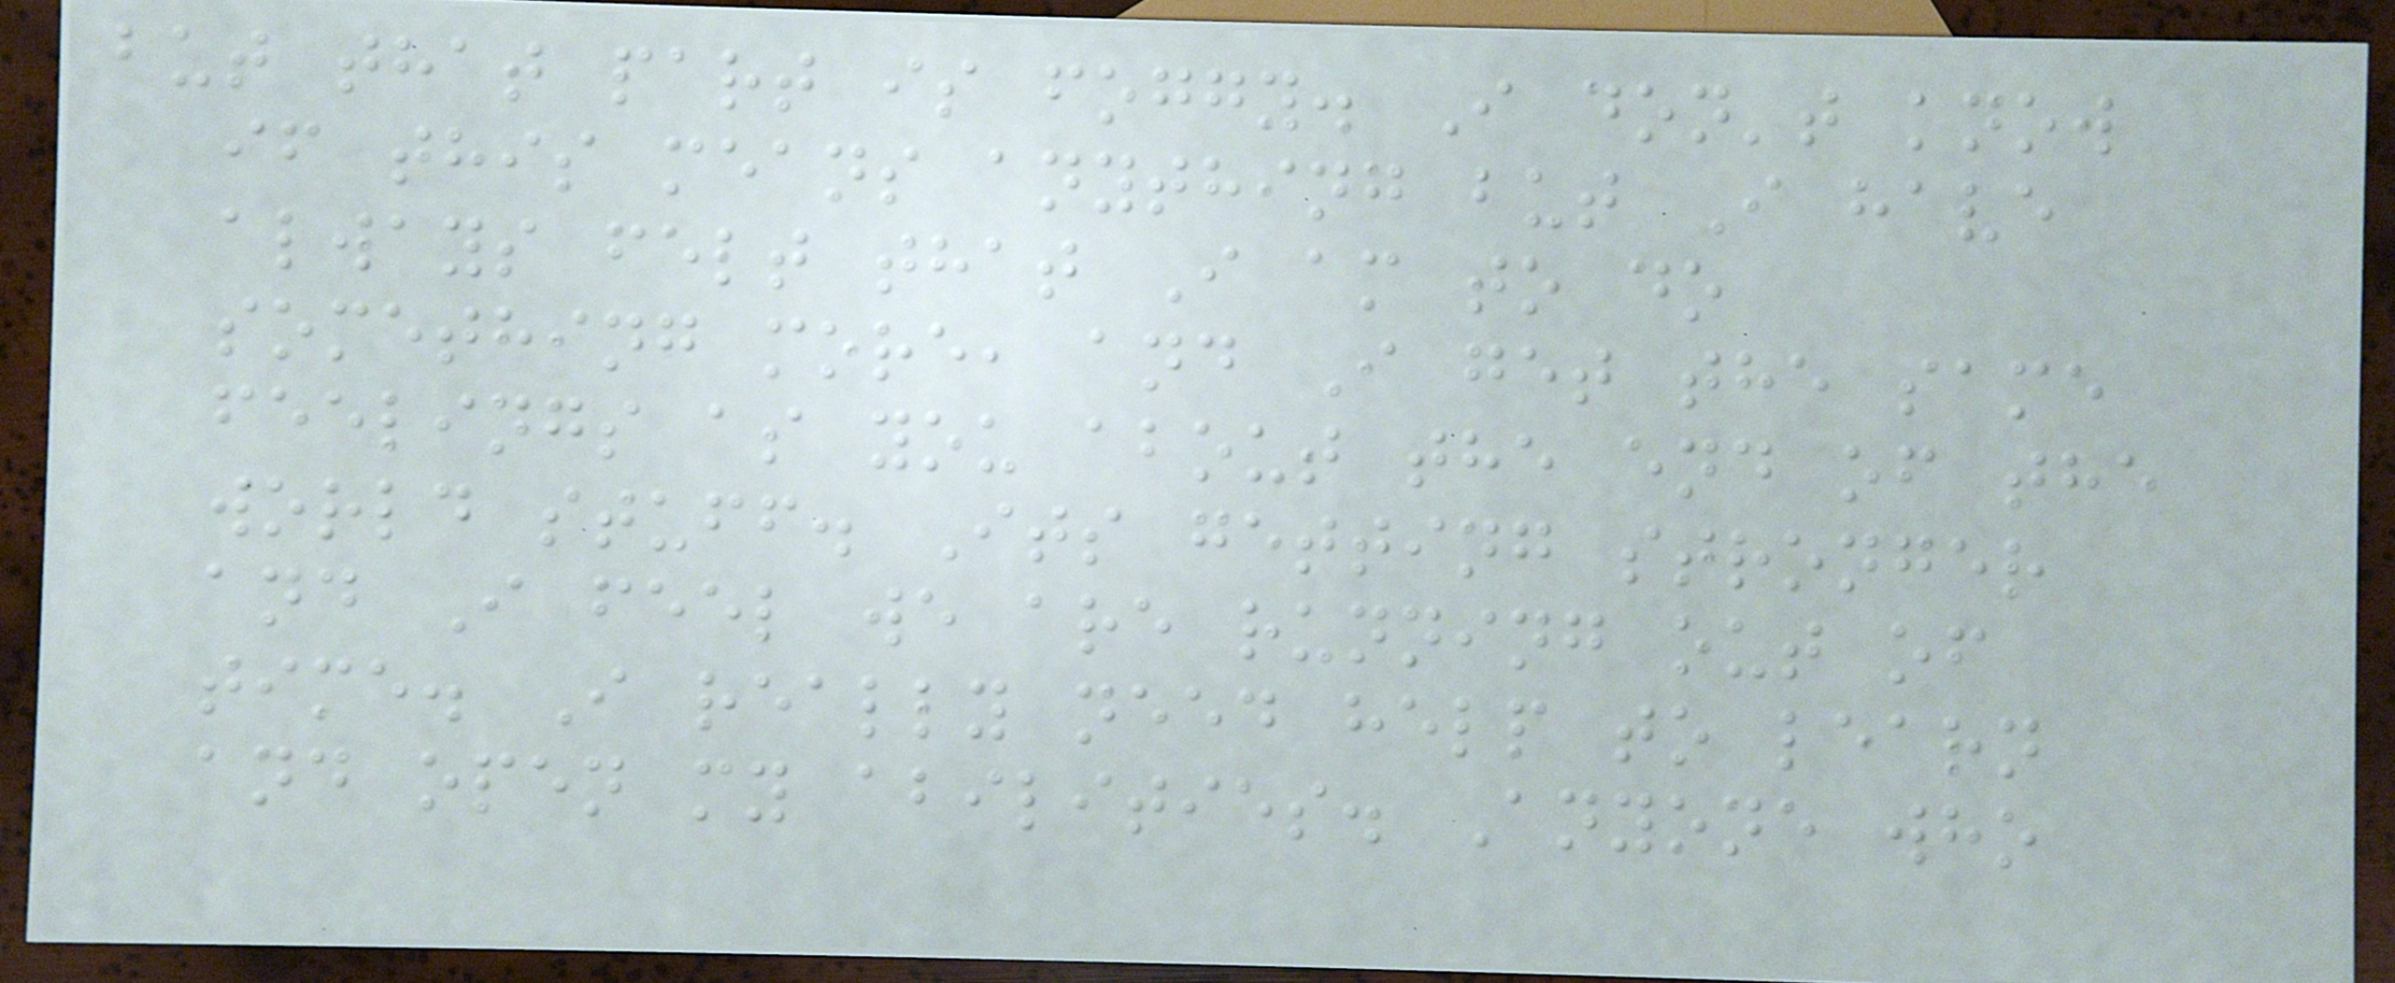but that part is foggy. I don't know
if this means anything but I have
always felt that I am to do
something more, and I get the same
feelings as you about the end of the
world stuff. Its getting stronger
and I feel we are running out of
time. I really need help to learn
and open my abilities. Anyone who
